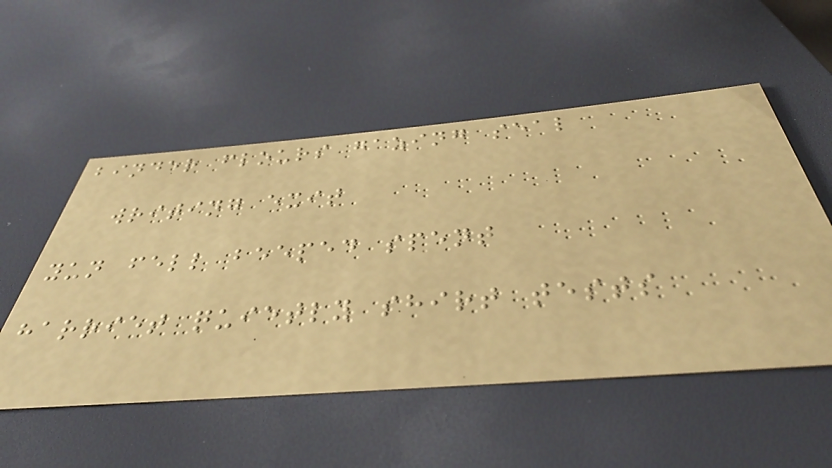binder flours gazing seal
writing exit
yun fell beeped spent
harriet quietly shirt tests
